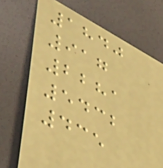1840
917
2281
5432
435
